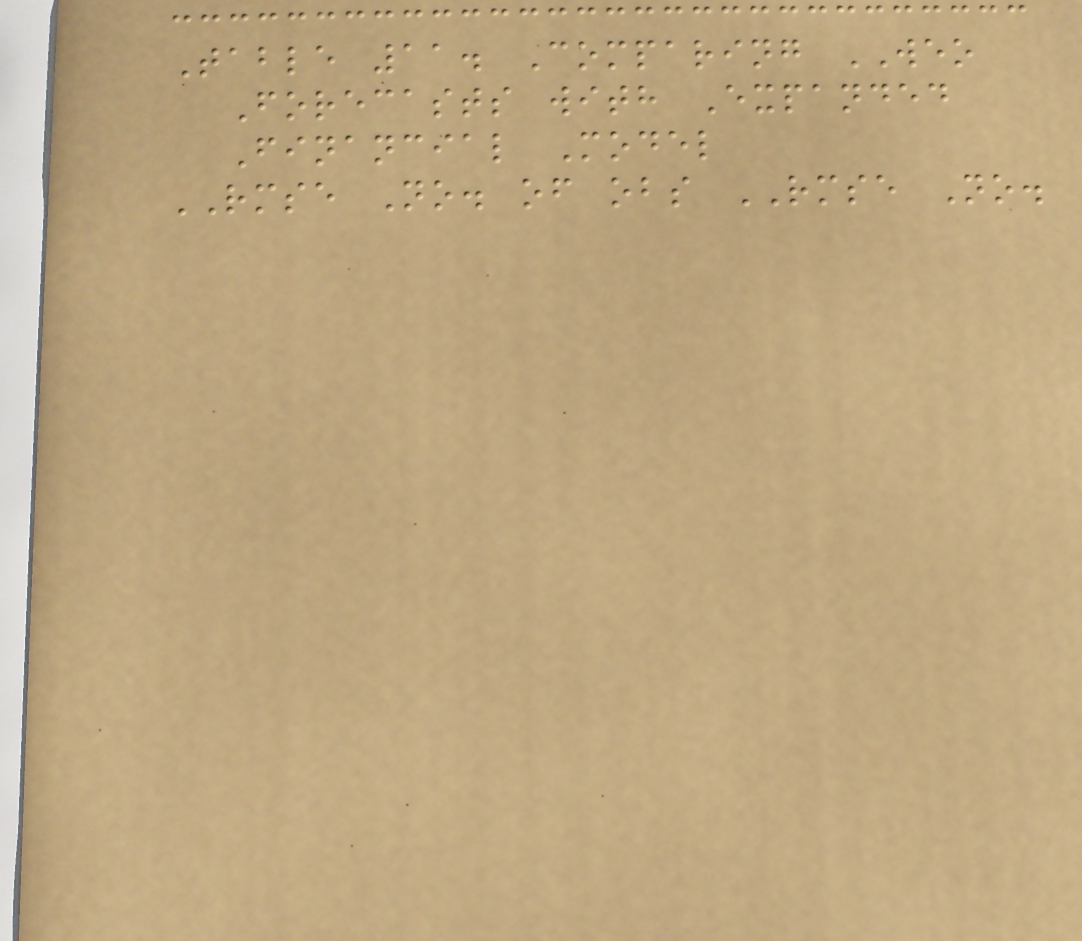Table 11. Comparing WEO
Forecasts with Expanded
Financial Model
RMSE No. of obs RMSE No.
